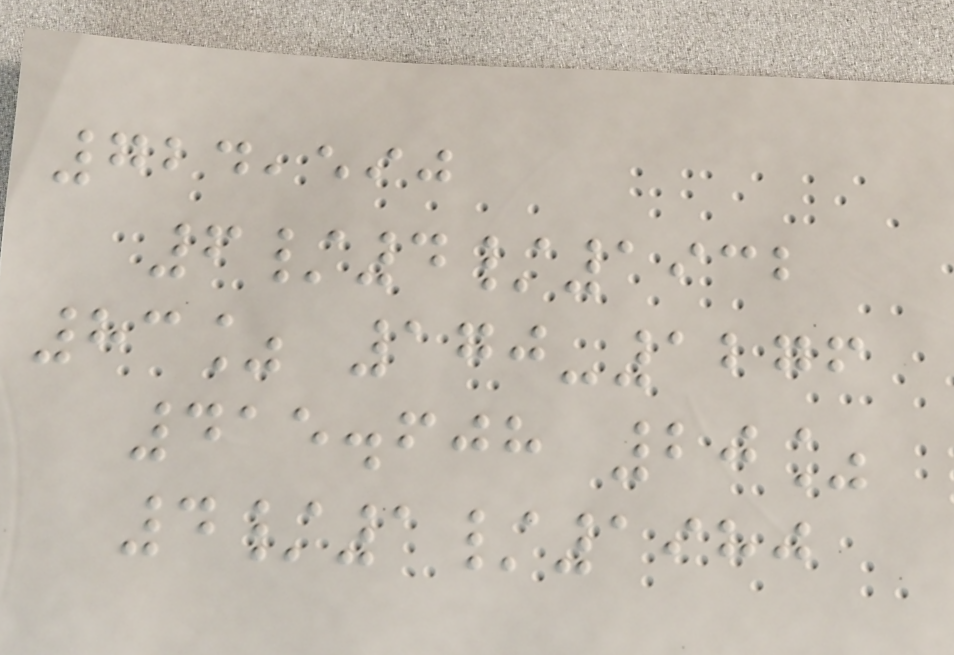724,590
6/4/1932
83% 170-1276
415.608 20%
4/1/1980
